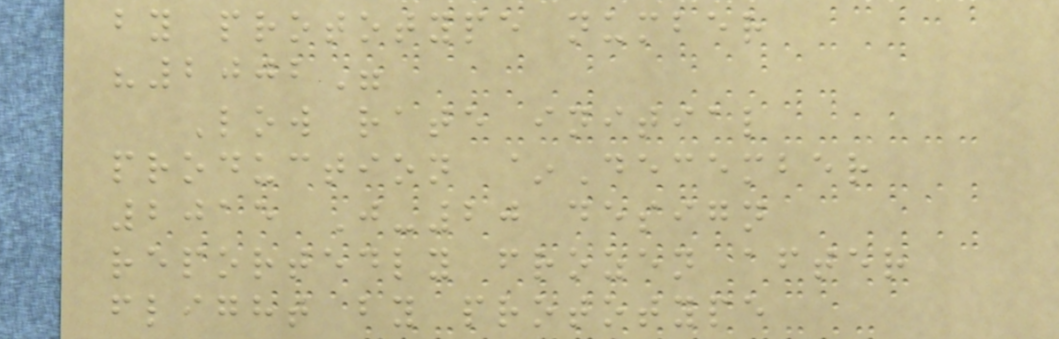by prototype number
"2002"
Low rate initial
production ~December
2015 J-20 design
reportedly frozen after
flight by prototype
